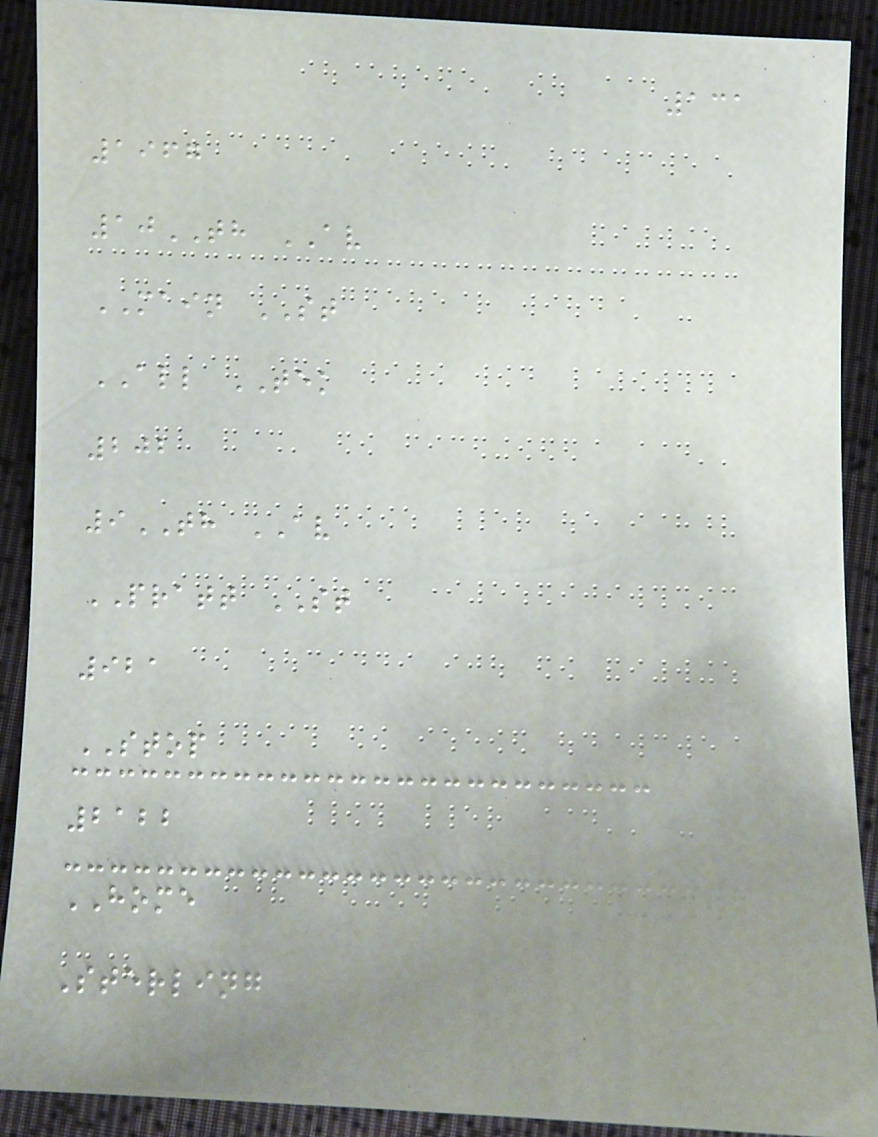131
1967
10TH AV
MAIN ST
ALL TEK
202
9TH AV
PRATT ST
921
STOP
2122
HOME
Sterling
